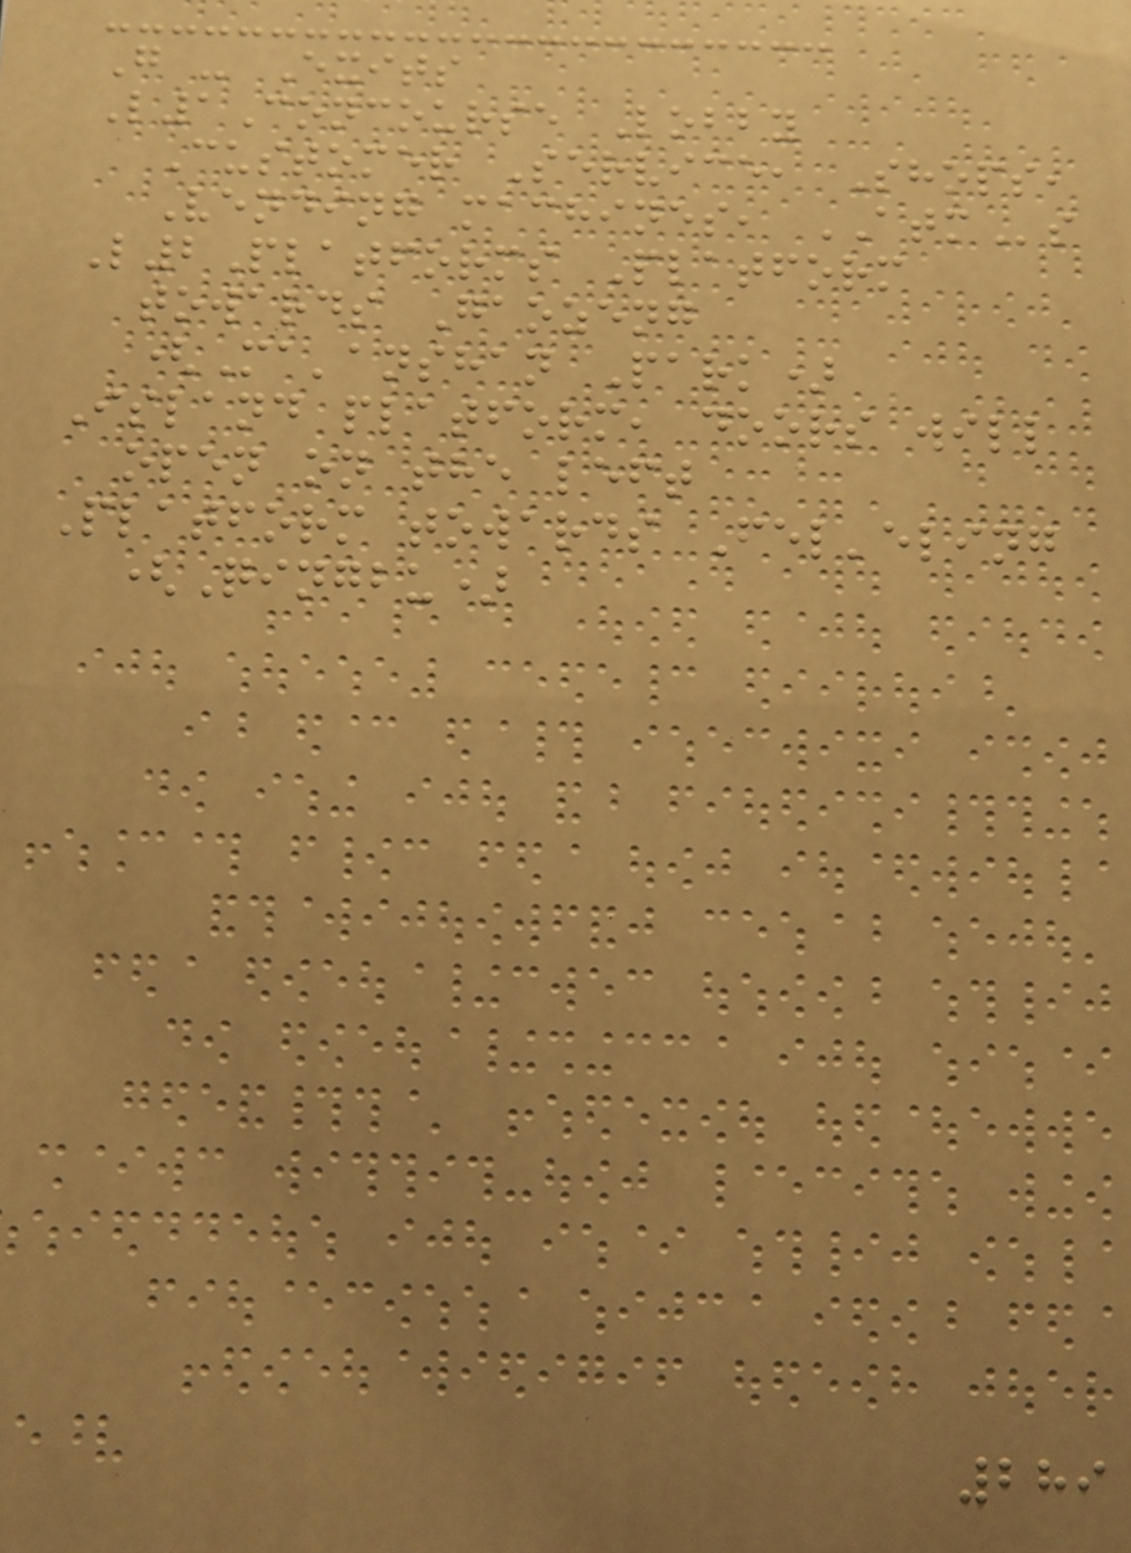G - Exits
L1Concourse Lobby
Customer Service, Shops,
Vending machines, ATMs
L2Platforms Platform
towards Gaozeng
(Ma'anshan Park)
Island platform, doors will
open on the left
Platform towards Fel'eling
(Qingbu)
289
